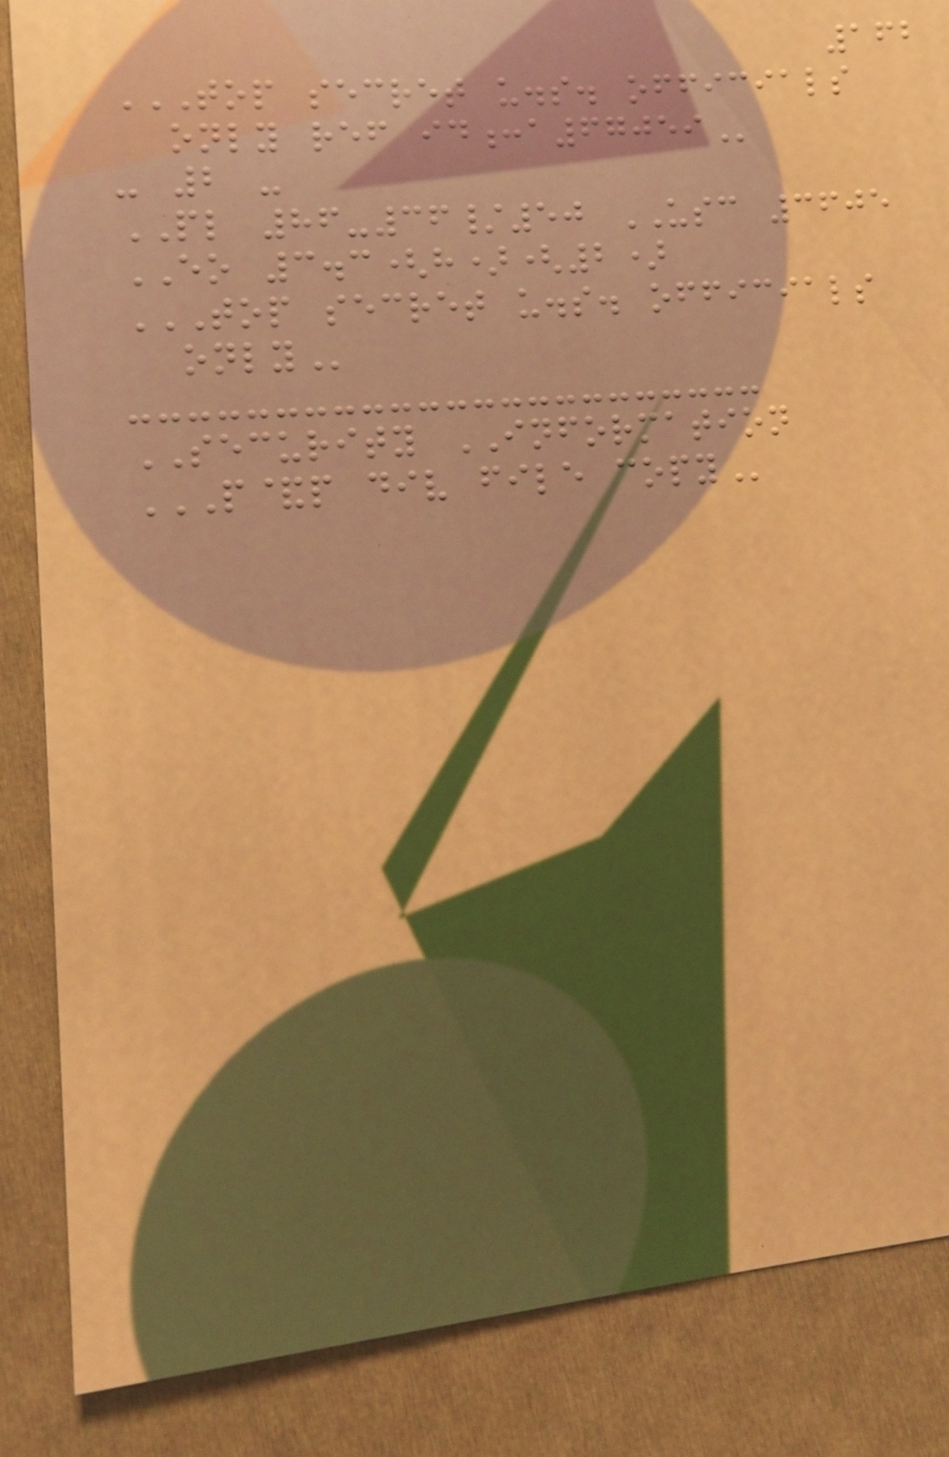162
TOP SECRET U.S. OFFICIALS
ONLY REF ID:A67059
- 2 -
PL 86-36/50 USC 3605
EO 3.3(h)(2)
TOP SECRET U.S. OFFICIALS
ONLY
SECURITY INFORMATION
P&P DIV FILE COPY
